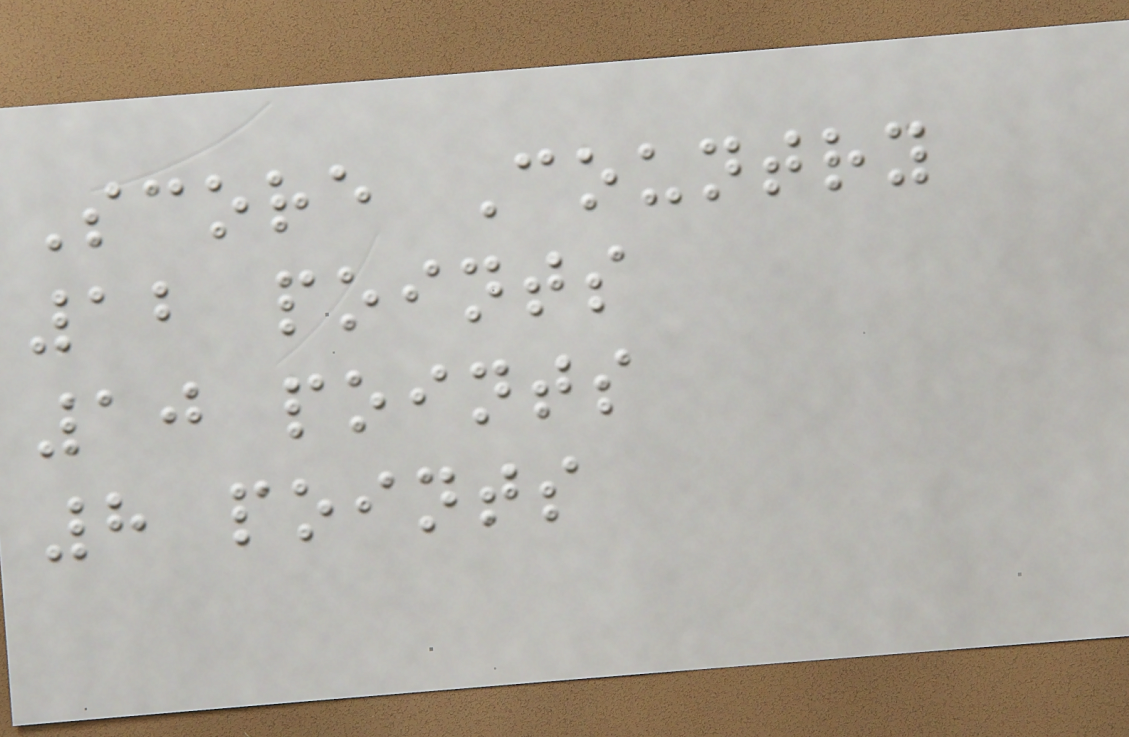Score Country
12 points
10 points
8 points
